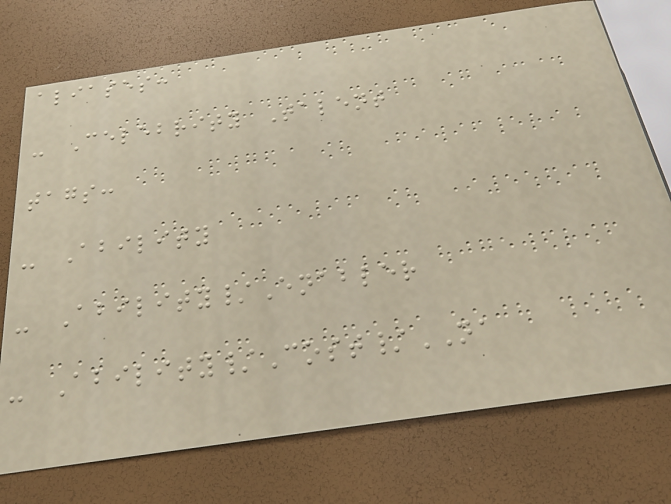aliases:
- Celebrity Talent
tags:
- Ability
- Ability/Enabler
- Ability/Cost/NA
